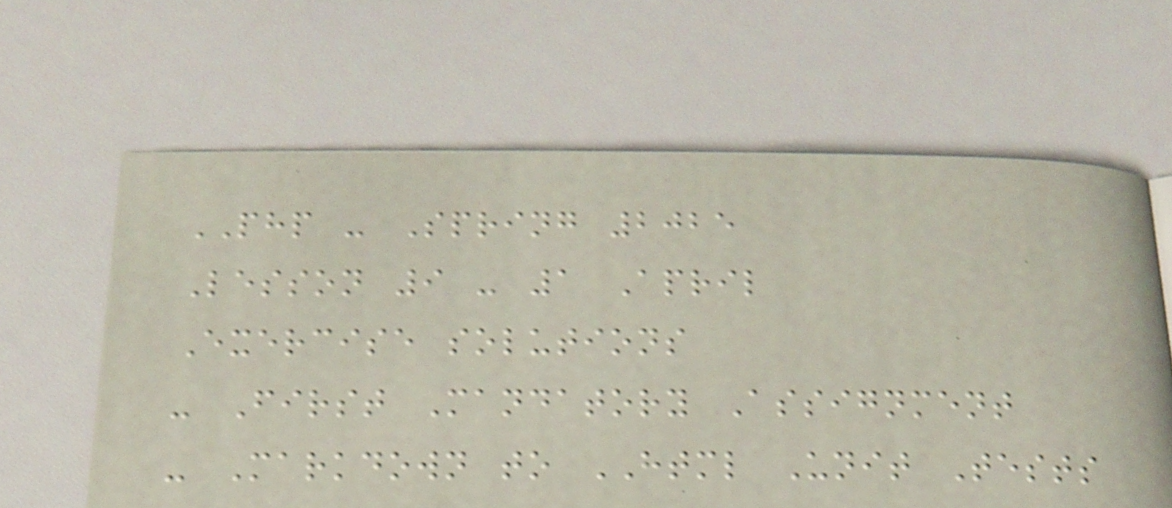PHP - Spring 2025
Lesson 9 - 1 April
Exercise solutions
- First Mandatory Assignment
- Markdown to HTML Unit Tests
